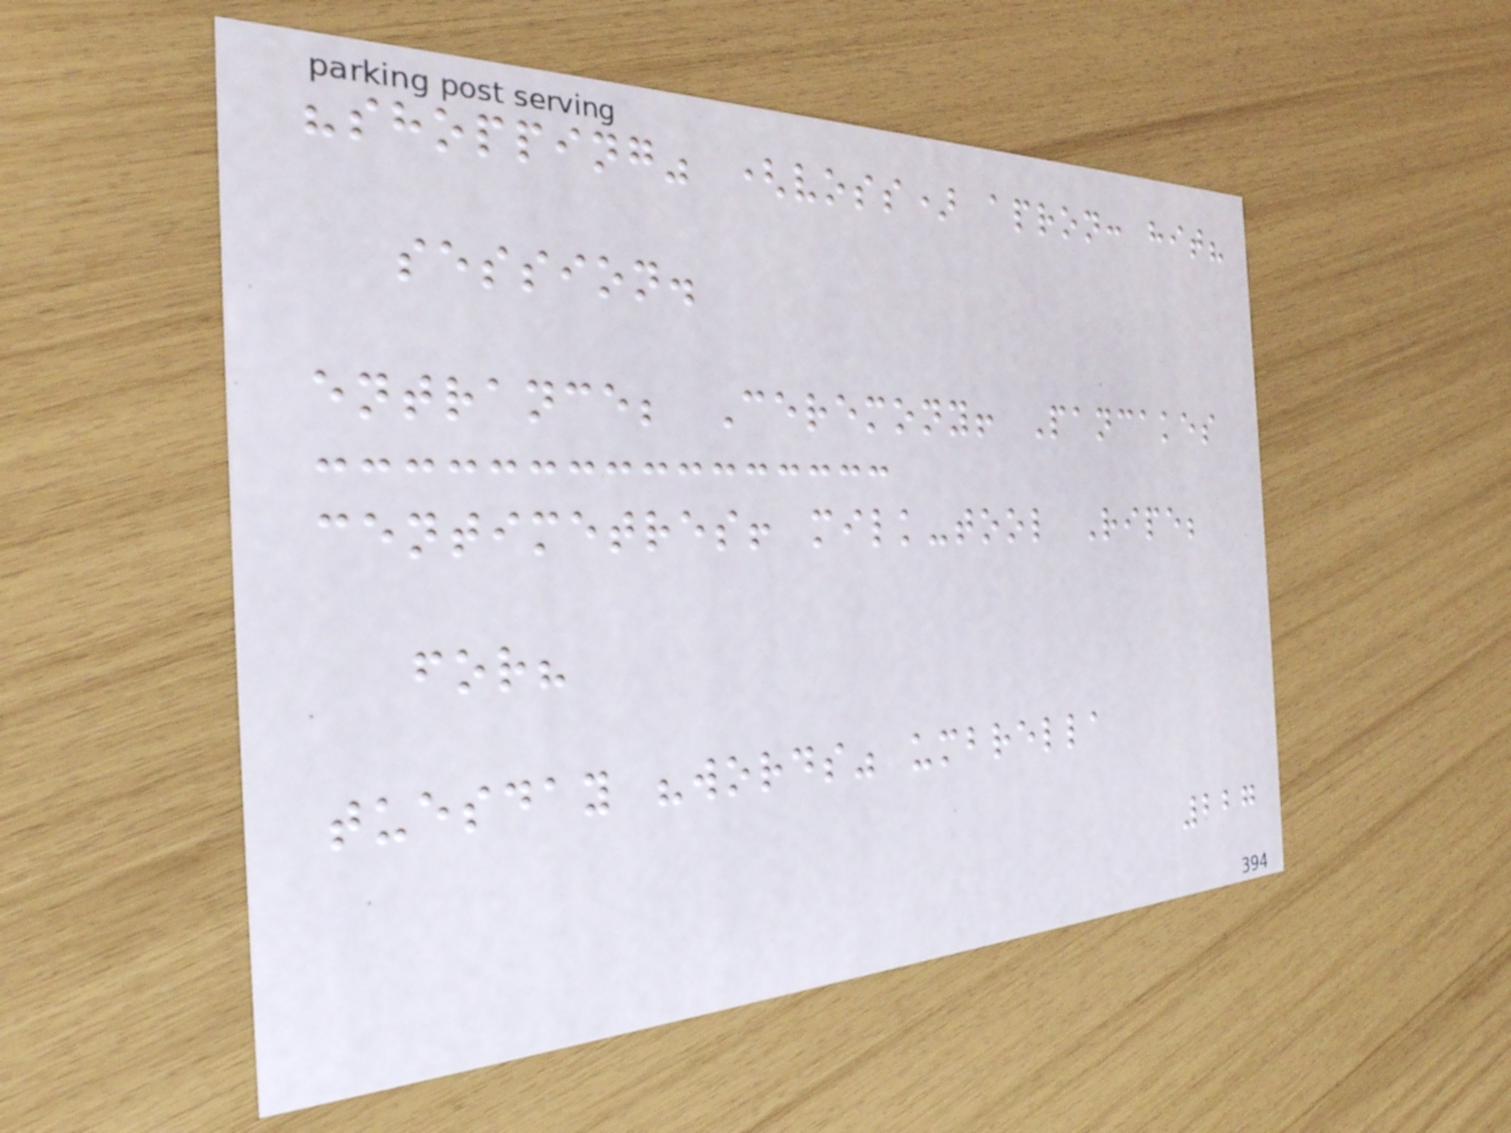"shopping" (voss) apron: hit?
session.
entrance; Ceremony! Pancakes
centimetres! milk-tool Ripe;
for?
tuesday "words" umbrella
227
